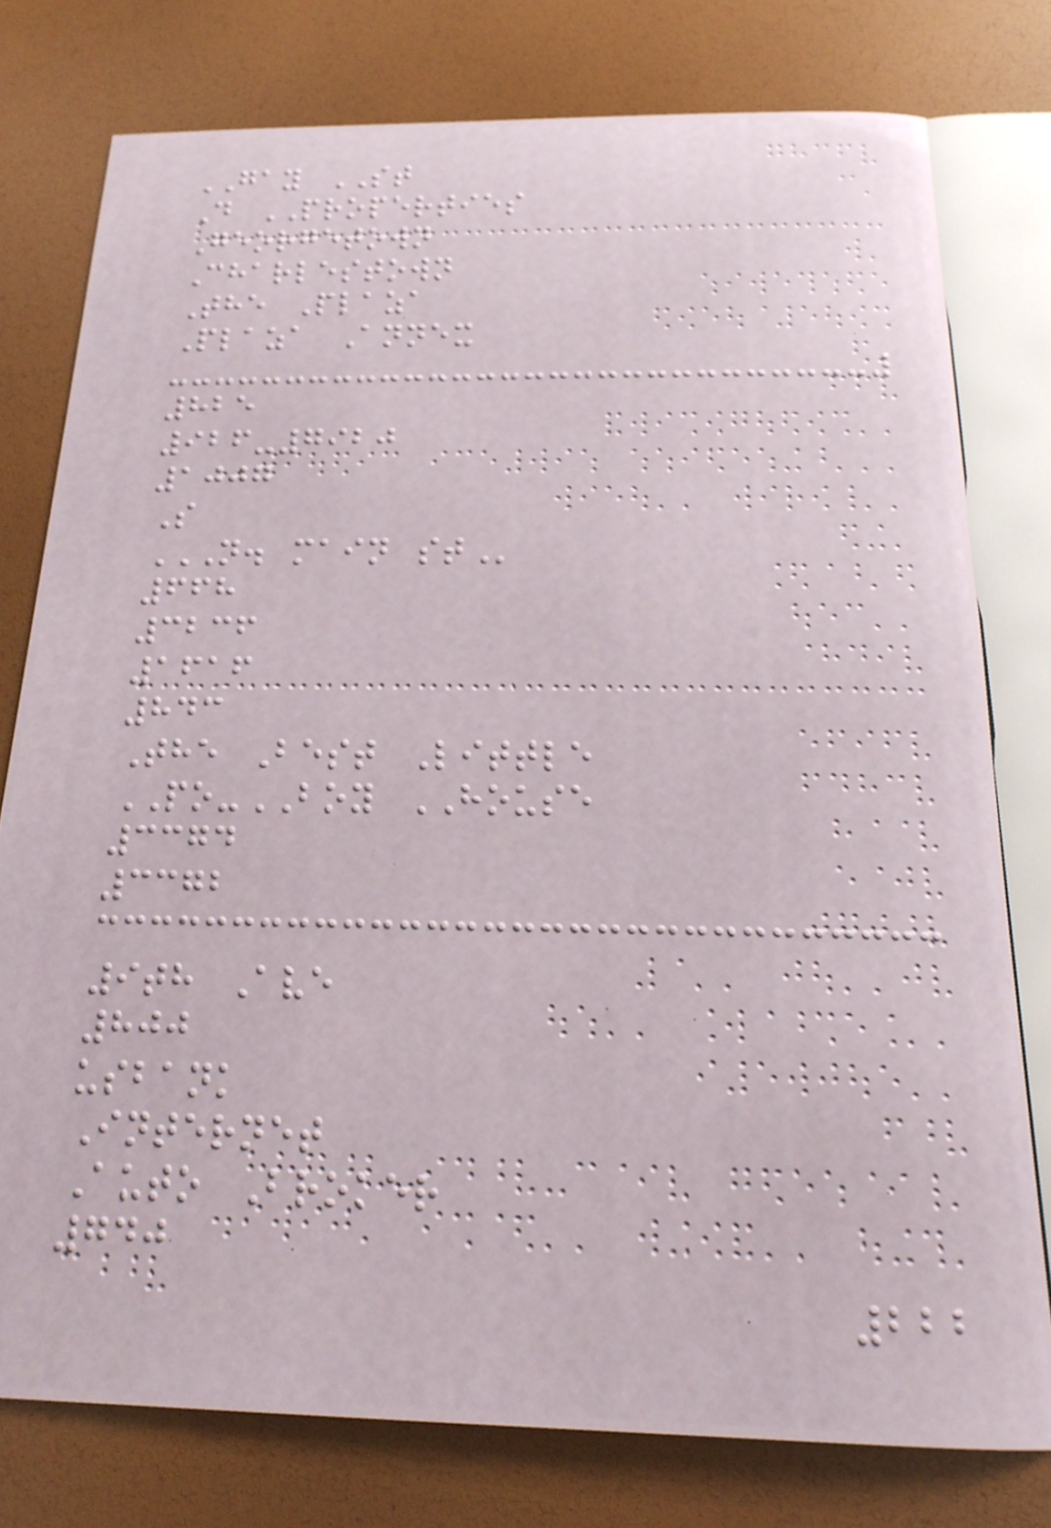GAY ST
D PROPERTIES
Georgetown
Charlestown
The Plaza
Plaza Annex
825
926-7920
1007
S
N. MAIN ST
668
3236
1616
843
The Best Little
PO-BOY HOUSE
3374
3372
9th Ave
800
usbank
Internet
Auto Broker
740
222
